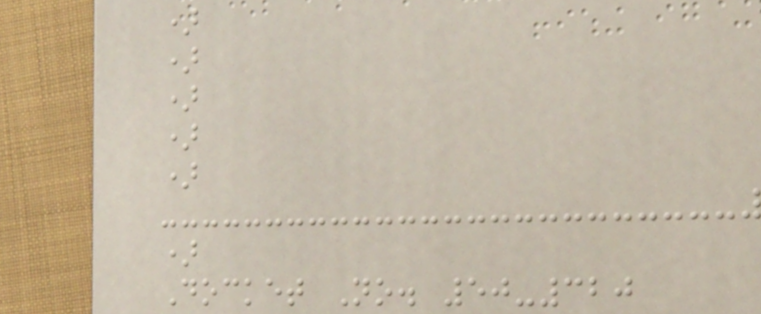)
)
)
)
)
)
Docket No. 50-320
